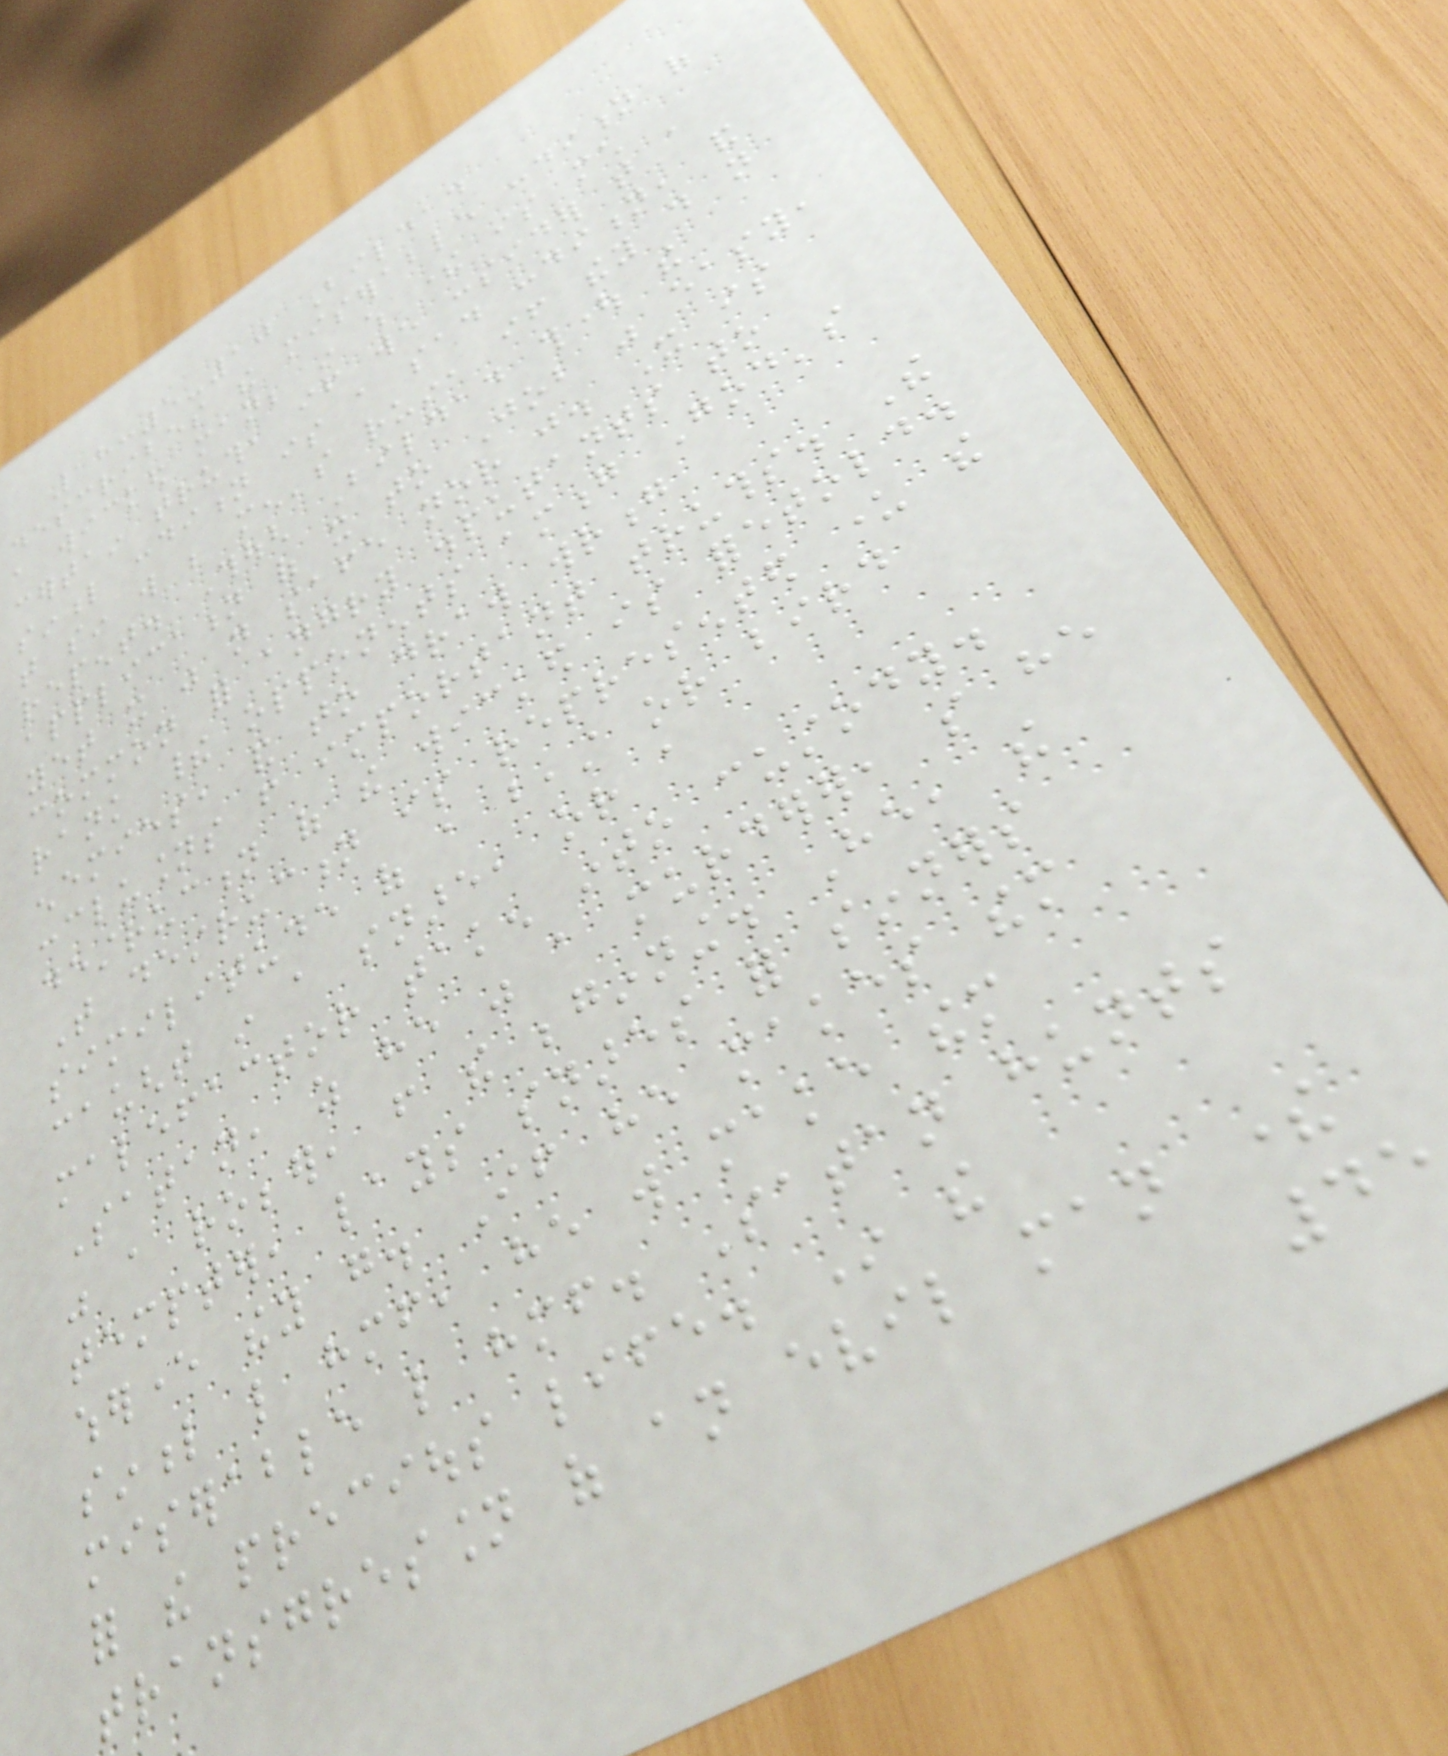18:5-10 Bildad
describes the miserable condition of
a wicked man; in which there is much
certain truth, if we consider that a
sinful condition is a sad condition, and
that sin will be men's ruin, if they do not
repent. Though Bildad thought the
application of it to Job was easy,
yet it was not safe nor just. It is
common for angry disputants to
rank their opponents among God's
enemies, and to draw wrong
conclusions from important truths. The
destruction of the wicked is foretold.
That destruction is represented under the
similitude of a beast or bird
caught in a snare, or a
malefactor taken into custody.
Satan, as he was a murderer, so he
was a robber, from the beginning. He, the
tempter, lays snares for sinners
wherever they go. If he makes them
sinful like himself, he will make them
miserable like himself. Satan hunts
for the precious life. In the
transgression of an evil man there
45
